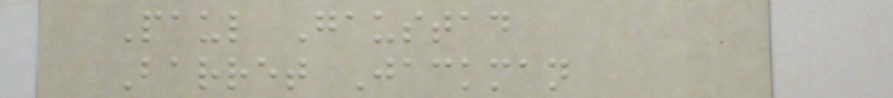Paul Gaustad
Barret Jackman
